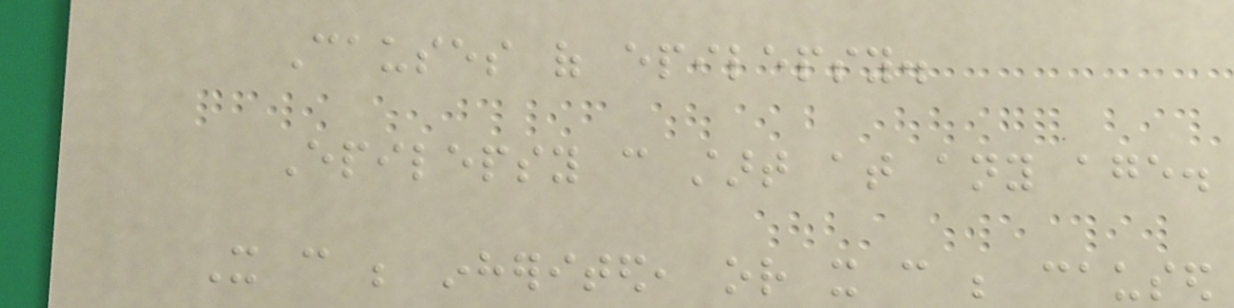Causes of epilepsy.
Epilepsy can start at any age.
It can be inherited, or it can be caused
